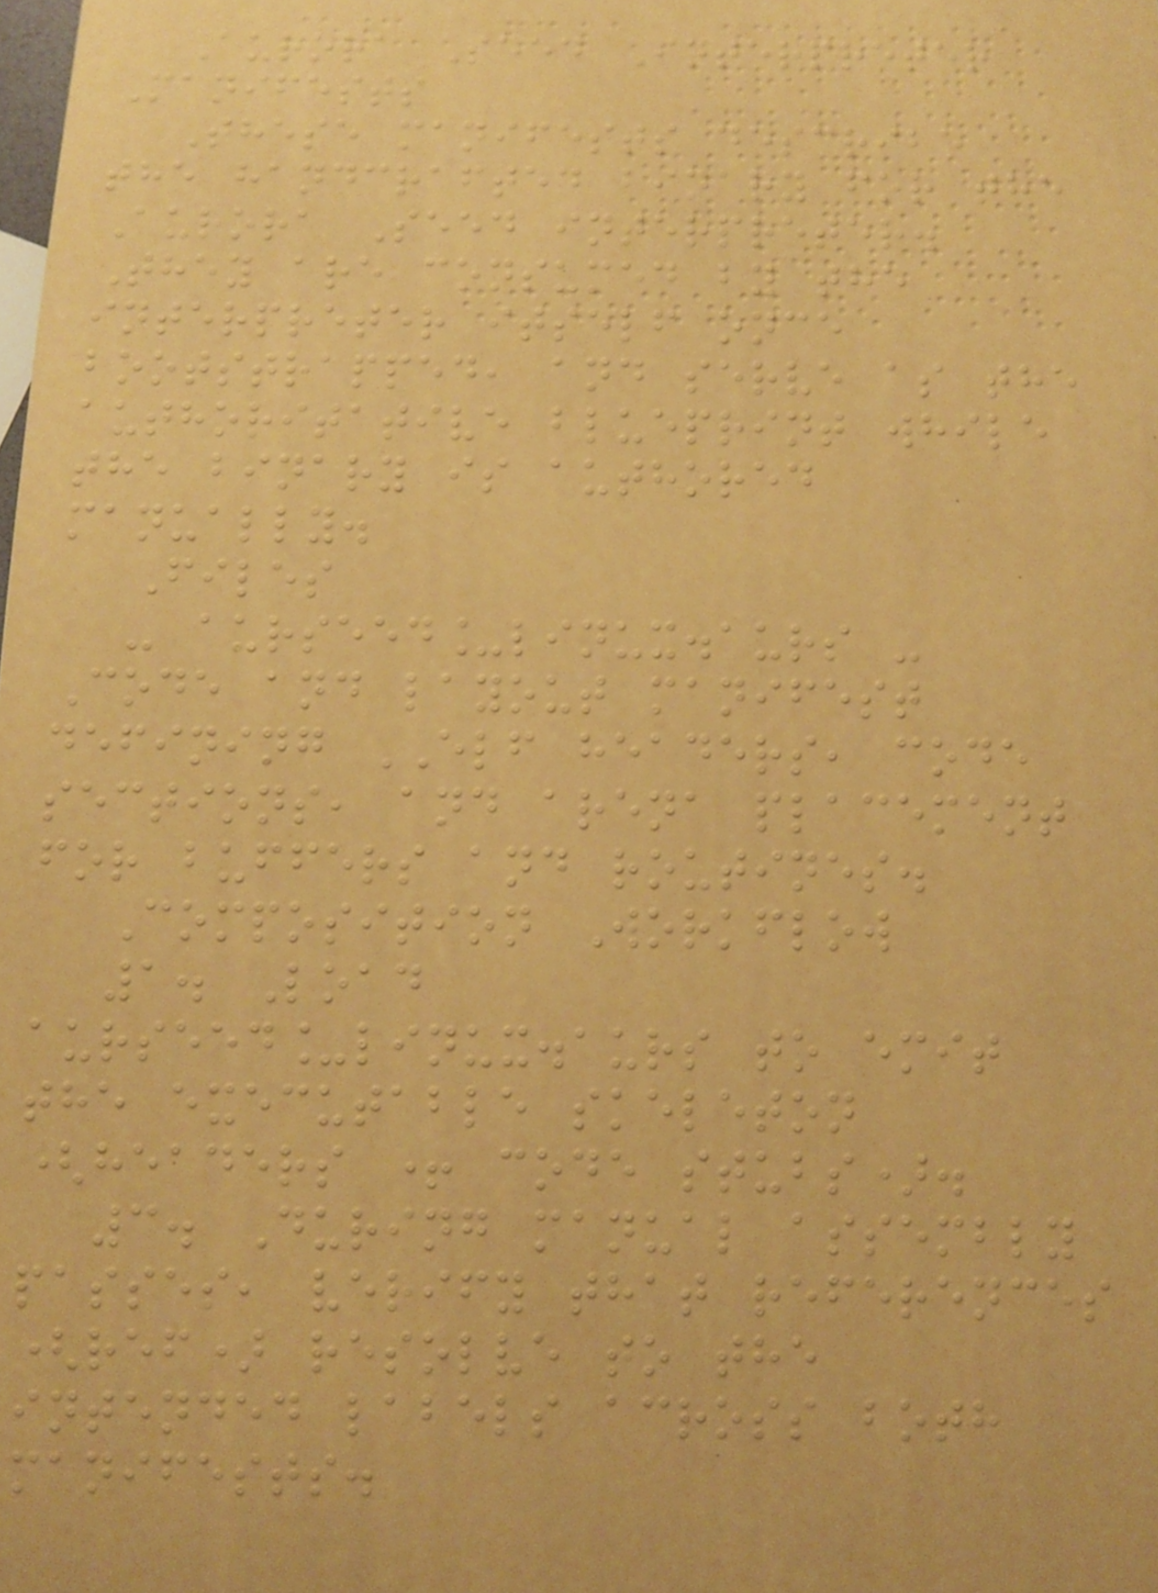Aurora Seed Interpreter
Manifests
These manifests describe
the handcrafted binary for the
Aurora Seed interpreter.
They are consumed by the
interpreter itself once
bootstrapped, and serve as the
authoritative blueprint while
the binary is authored
manually.
Files
- aurseed_linux.aurs -
Code and layout manifest
defining ELF headers, code
sections, and arena placement
for buffers and routines.
Composition Workflow
1. Load
aurseed_linux.aurs to emit
the executable skeleton
(headers + code stubs).
3. During manual assembly
passes, verify that references
(ref) resolve to the
intended labels across both
manifests.
